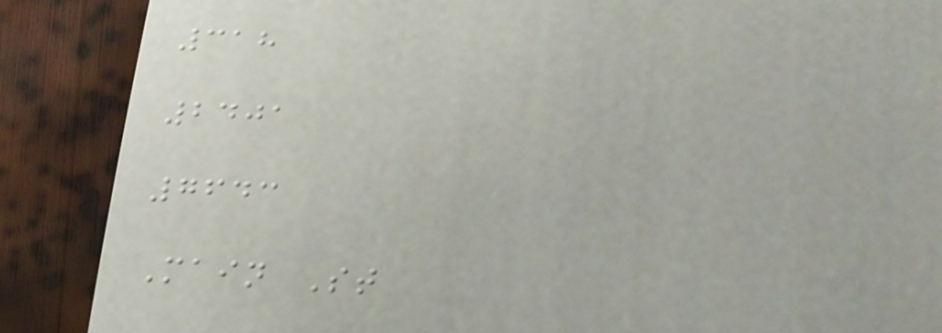318
2401
7643
Main St
